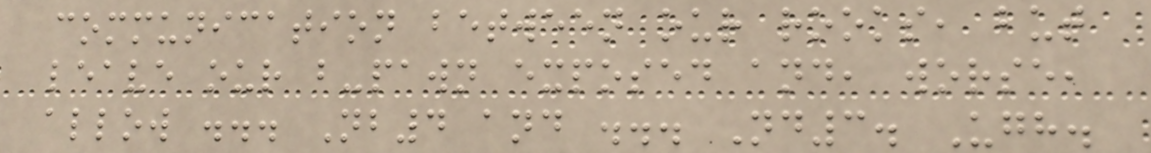communication between our rooks, but
leave our b-pawn exposed and, worse,
allow ... Nb4 and ... Nd3. Ugh.
